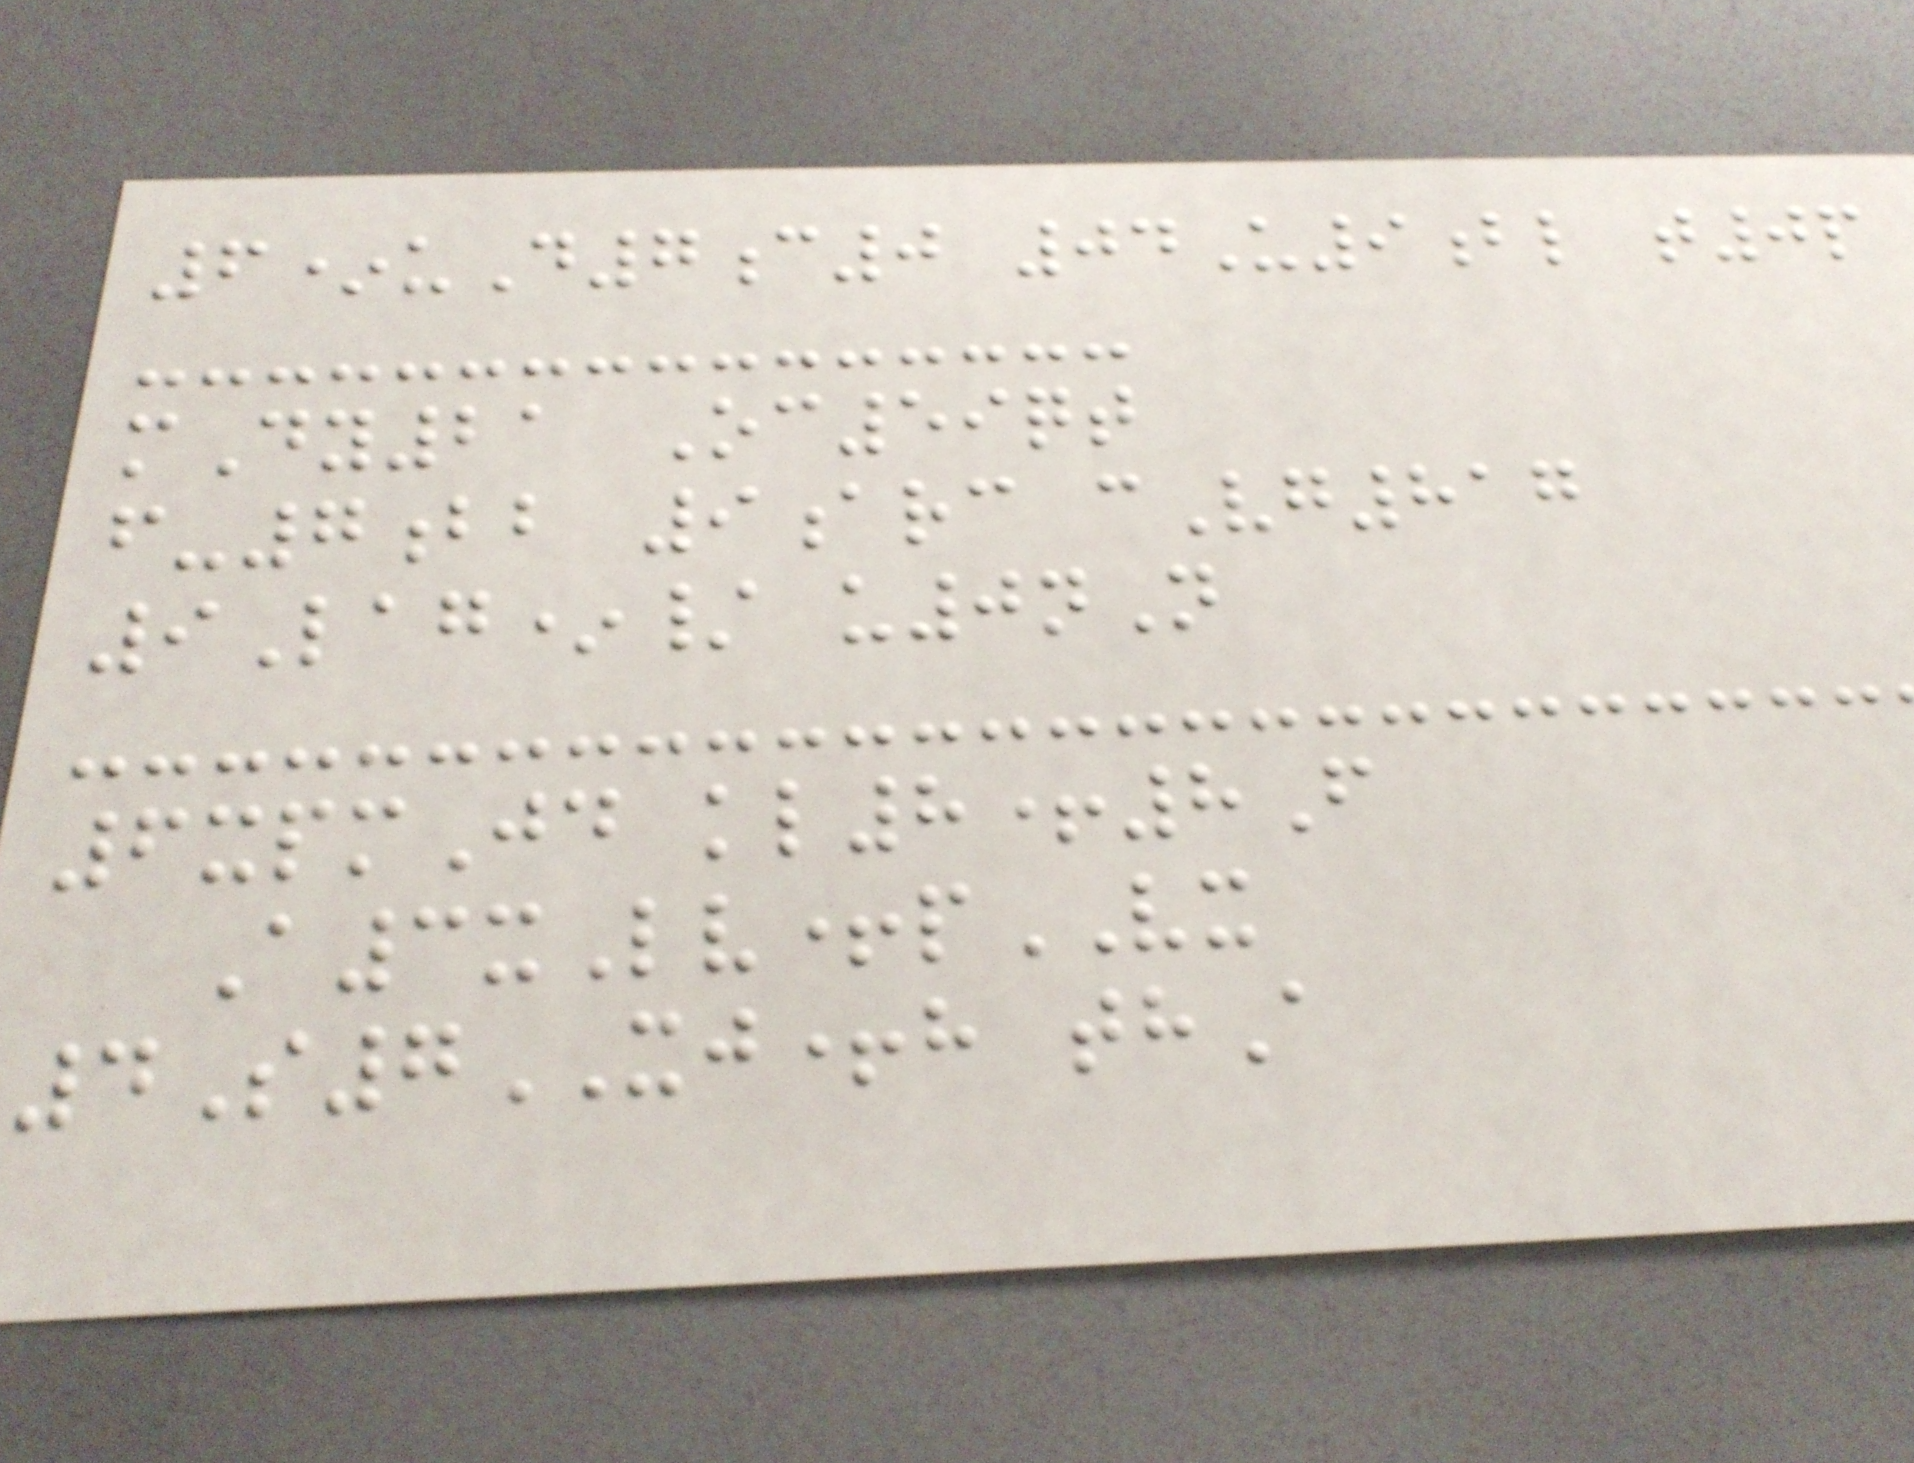6*uD7c0 04U9bl t0p
mDy21 Oc59qt
f-7bb 9arc cVg817
9Lag*/ u0nN
6xpmJd kl8+8F
A3xLv+pVX
4S7XJ+h thA
